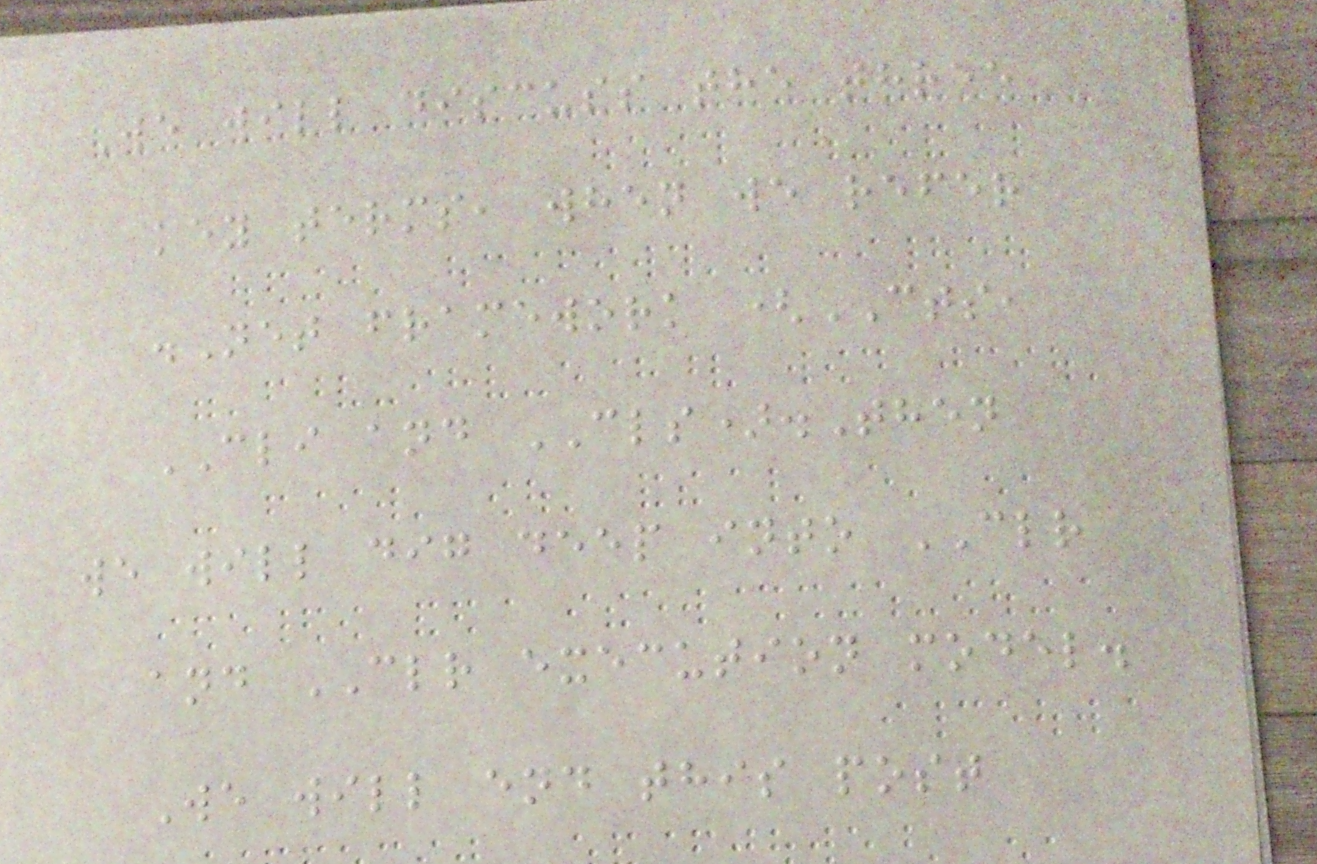We will discuss the three
key terms, when we refer
.Net framework (CTS,
CLI and CLS).Then
we will dig deep into CLR
and CLR execution model.
We will end this post
